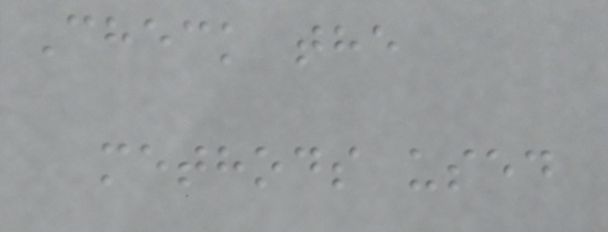Check the
methods used
